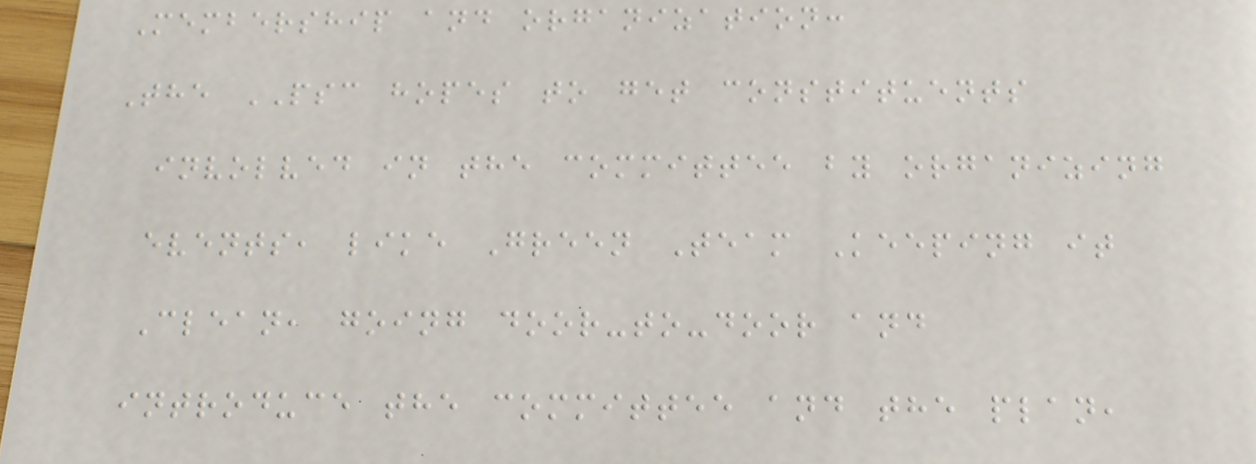Membership and organization:
The PSC hopes to get constituents
involved in the committee by organizing
events, like Green Team Keeping it
Clean, going door-to-door and
introduce the committee and the plan,
